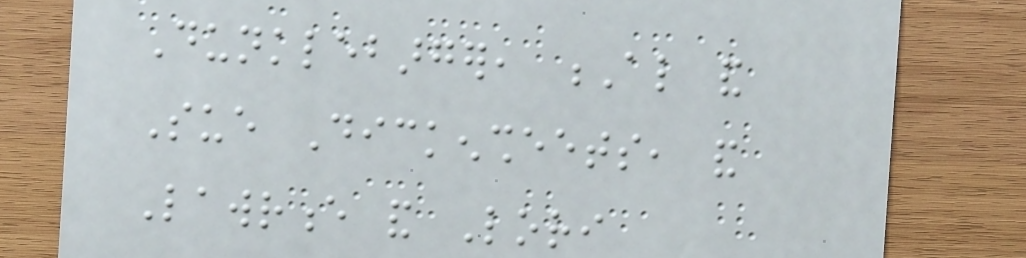Dunklebarger, Al and
Sue Dickensheets, and
Lawrence and Lori
